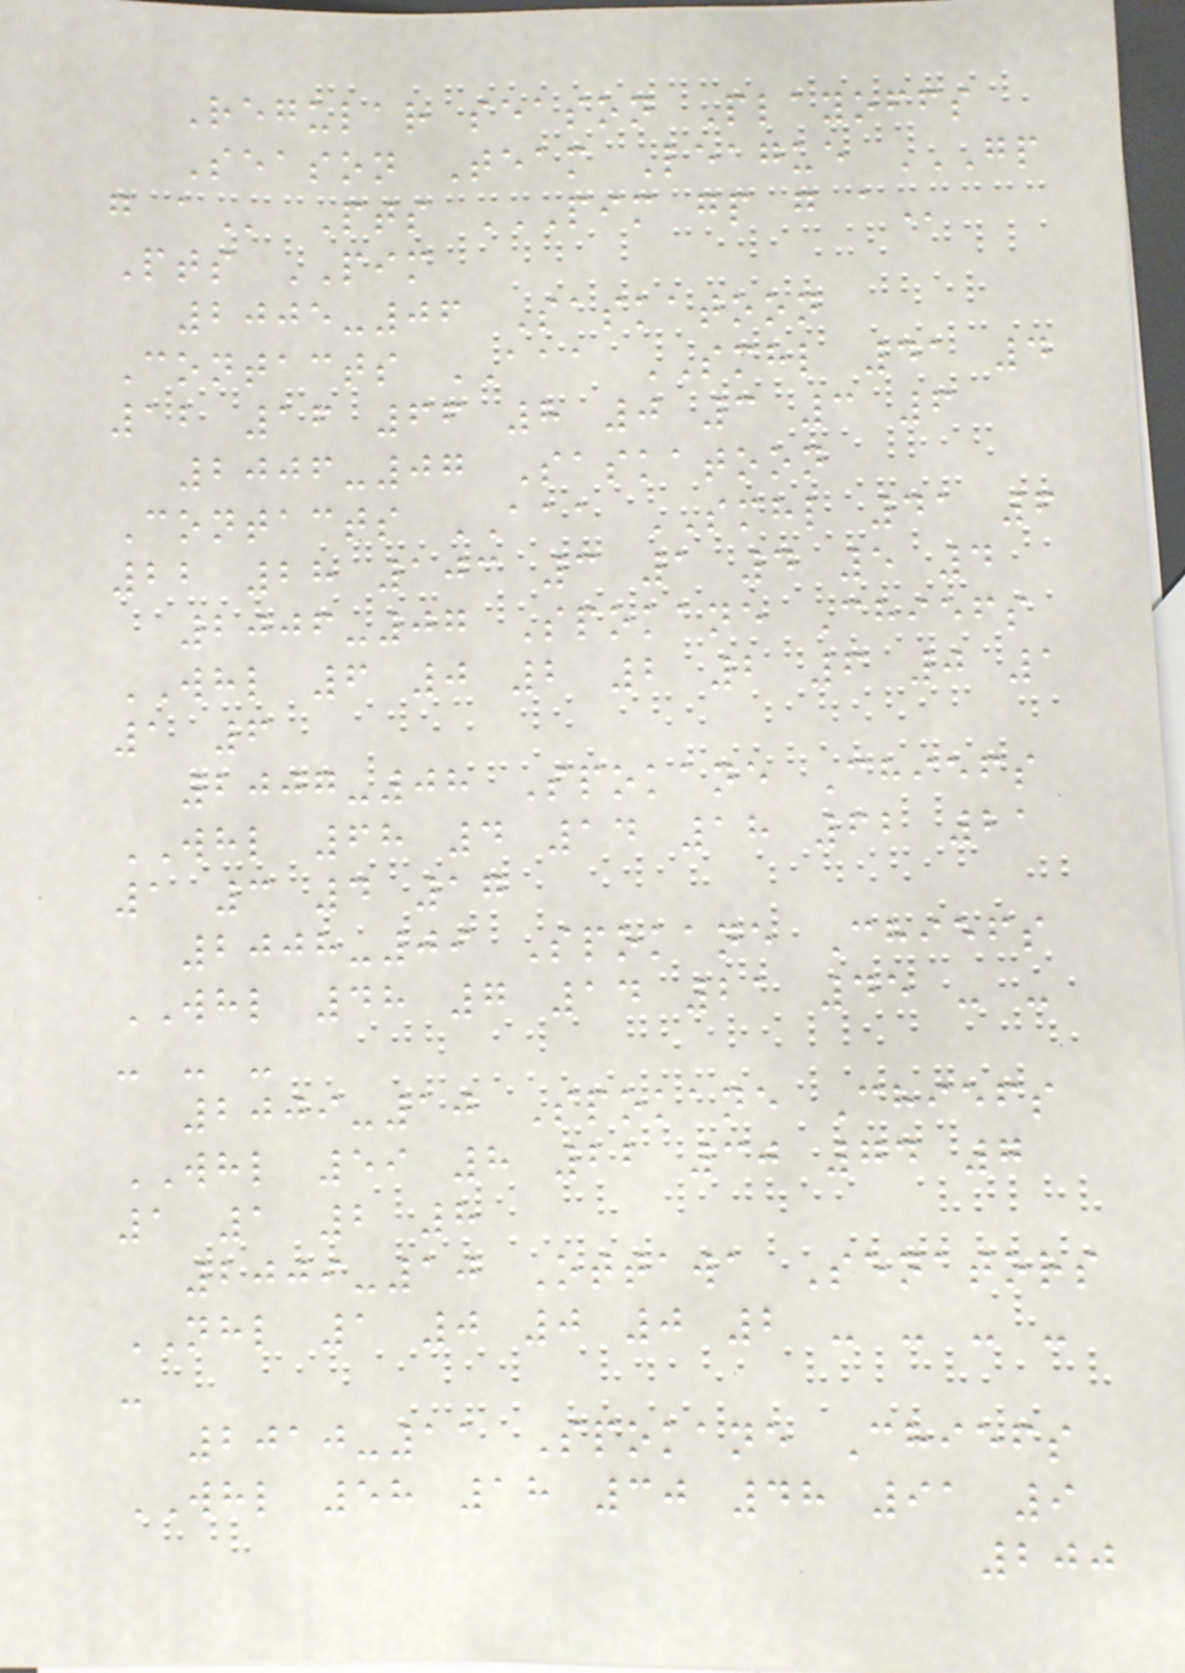Regular season Playoffs
Season Team League GP
G A Pts PIM GP G A
Pts PIM
2005-06 Saskatoon
Contacts AAA SMHL 41 4
12 16 66 8 0 3 3 6
2006-07 Saskatoon
Contacts AAA SMHL 41 6
22 28 103 3 1 4 5 4
2006-07 Spokane Chiefs
WHL 6 0 2 2 2 6 0 1
1 6
2007-08 Spokane Chiefs
WHL 68 4 14 18 62 21
1 3 4 17
2008-09 Spokane Chiefs
WHL 48 7 14 21 45 - -
- - -
2009-10 Spokane Chiefs
WHL 59 8 22 30 74 7
1 1 2 8
2009-10 Ottawa Senators
NHL 1 0 0 0 2 - - - -
-
2010-11 Spokane Chiefs
WHL 58 18 30 48 91 9
200
